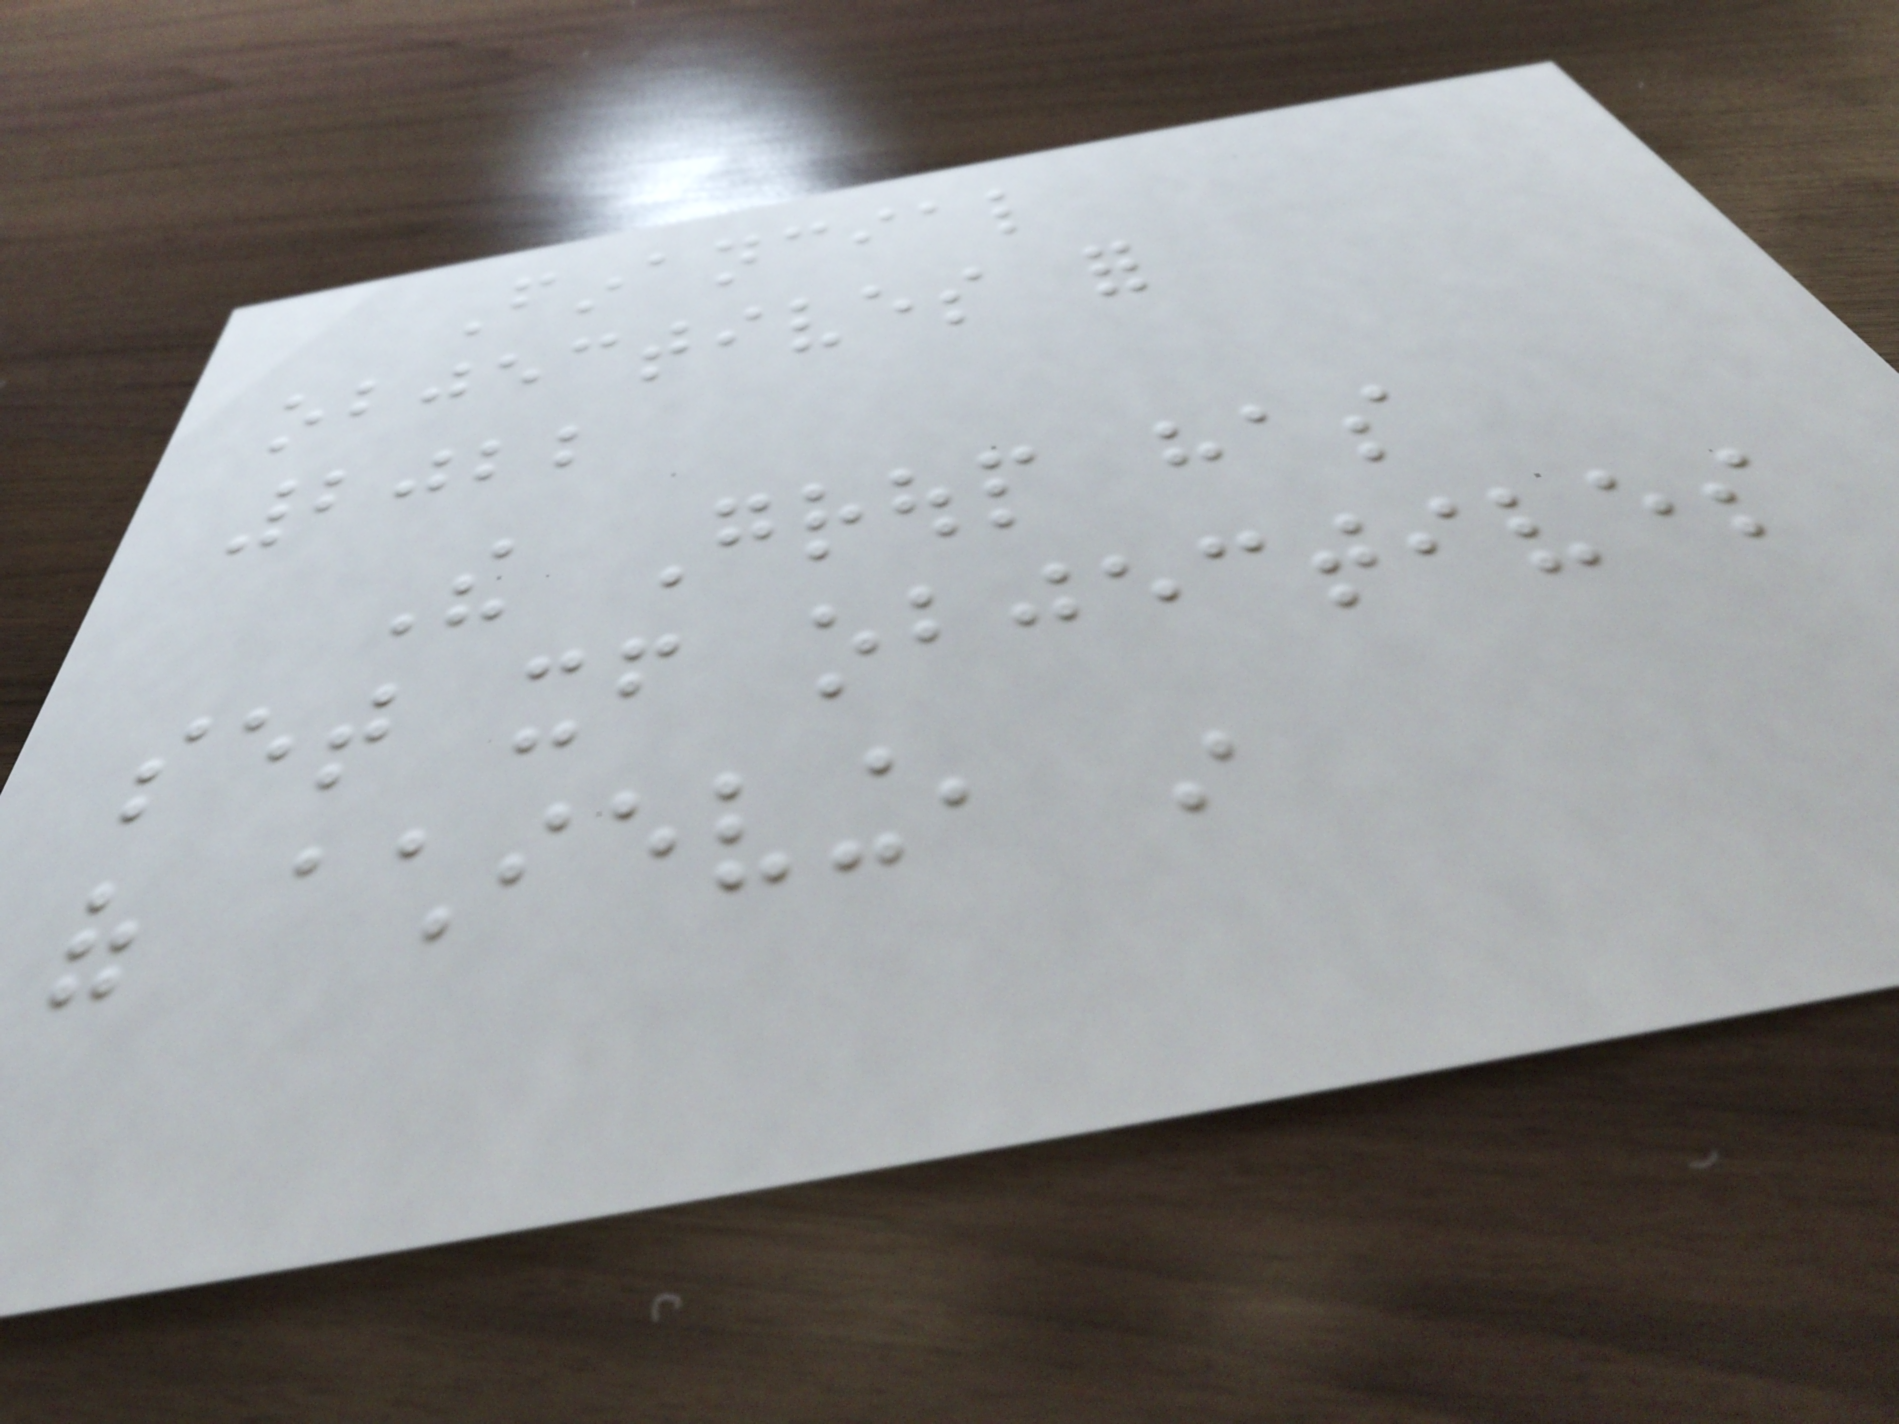Financial
objectives for
2022
The Group has
set itself objectives
of achieving, in
